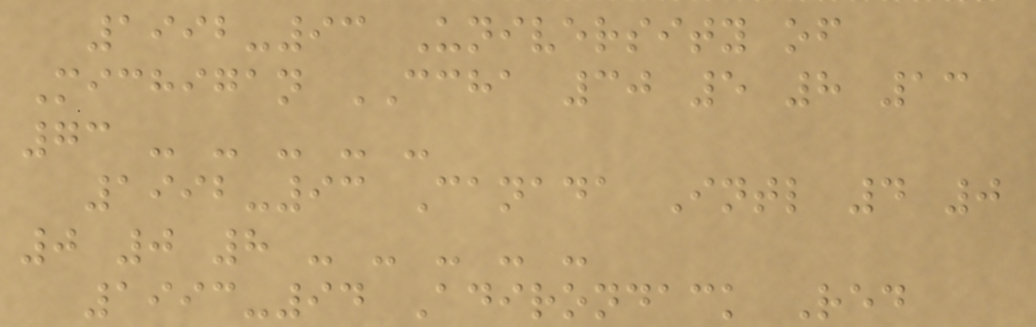1992-93 University of
Michigan CCHA 30 5 8 13
73 - - - - -
1992-93 Canada Intl 4 0
0 0 8 - - - - -
1993-94 Adirondack Red
